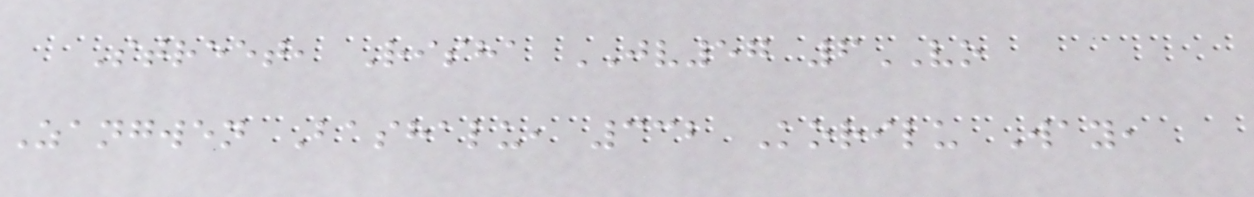Street, Risha JV57 6VO
Zangwen Bashalu, 332 Korilu Way,
